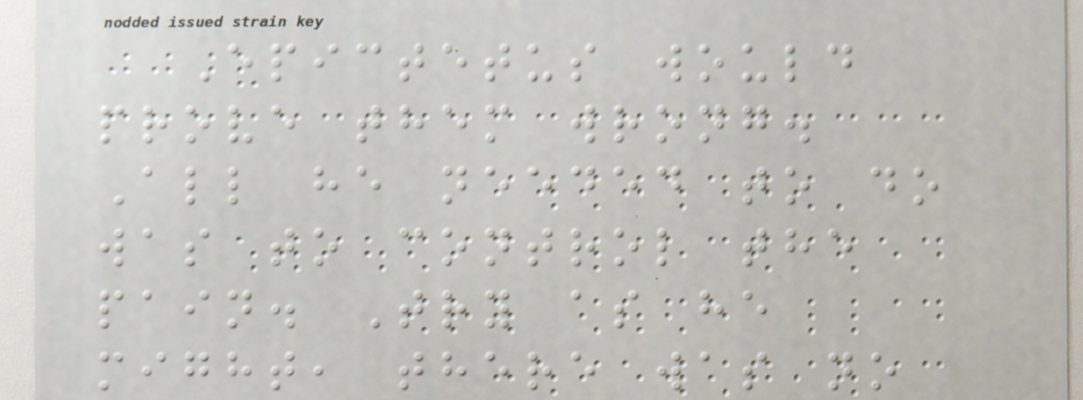Epictetus would
prove them wrong.
All he needed to do
was to control the
pain. Try as he
might, there was no
